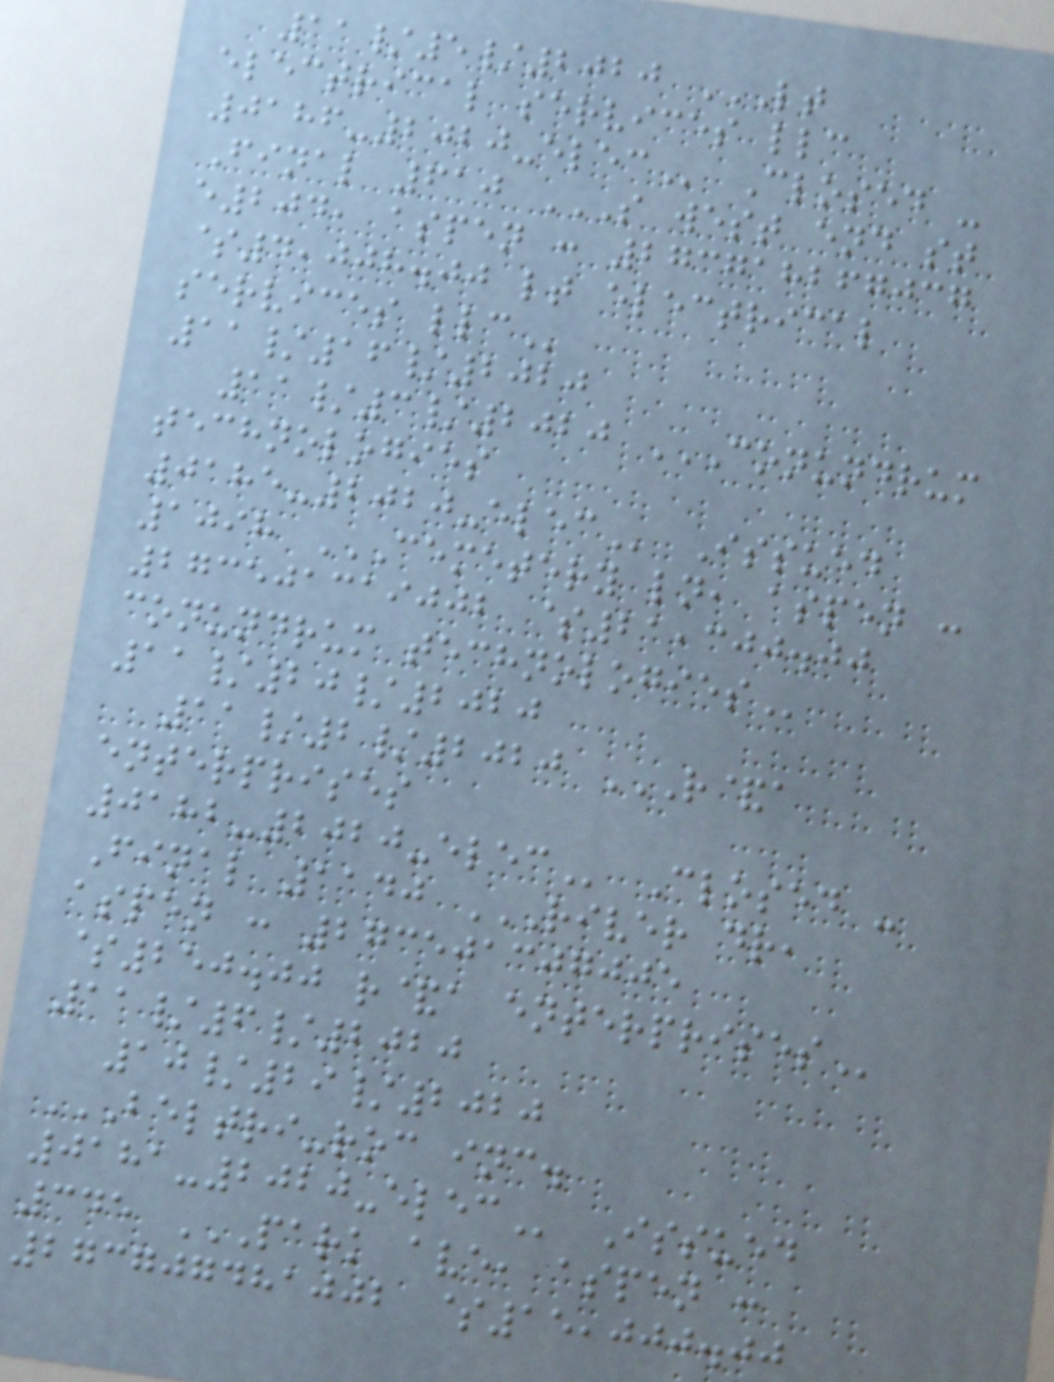11/5/2020 LT
ELECTRICAL SERVICES LLC
0186-2020-ELEC Closed -
Final 610 S WEST END ST
E204, ASPEN : 273718267037
$4,008.00 LT ELECTRICAL
SERVICES LLC
11/16/2020
11/3/2020 CONUNDRUM
TECHNOLOGIES
0185-2020-ELEC Issued
1098 CEMETERY LN, ASPEN :
273501319002 $21,300.00
CONUNDRUM TECHNOLOGIES
11/20/2020
11/2/2020 R&A
ENTERPRISES
0182-2020-ELEC Closed -
Final 1140 RIVER DR,
ASPEN : 273501307005
$250.00 R&A ENTERPRISES
11/6/2020
10/29/2020
BELTRI-ROC INC.
0181-2020-ELEC Issued
345 PARK AVE, ASPEN :
273707481002 $15,000.00
